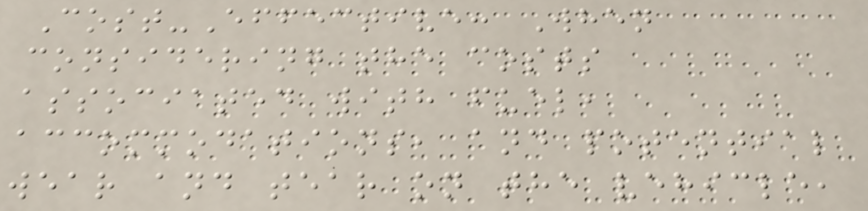Cost-Effective: When
considering the costs
associated with fuel,
accommodations, and potential
wear and tear on the vehicle,
